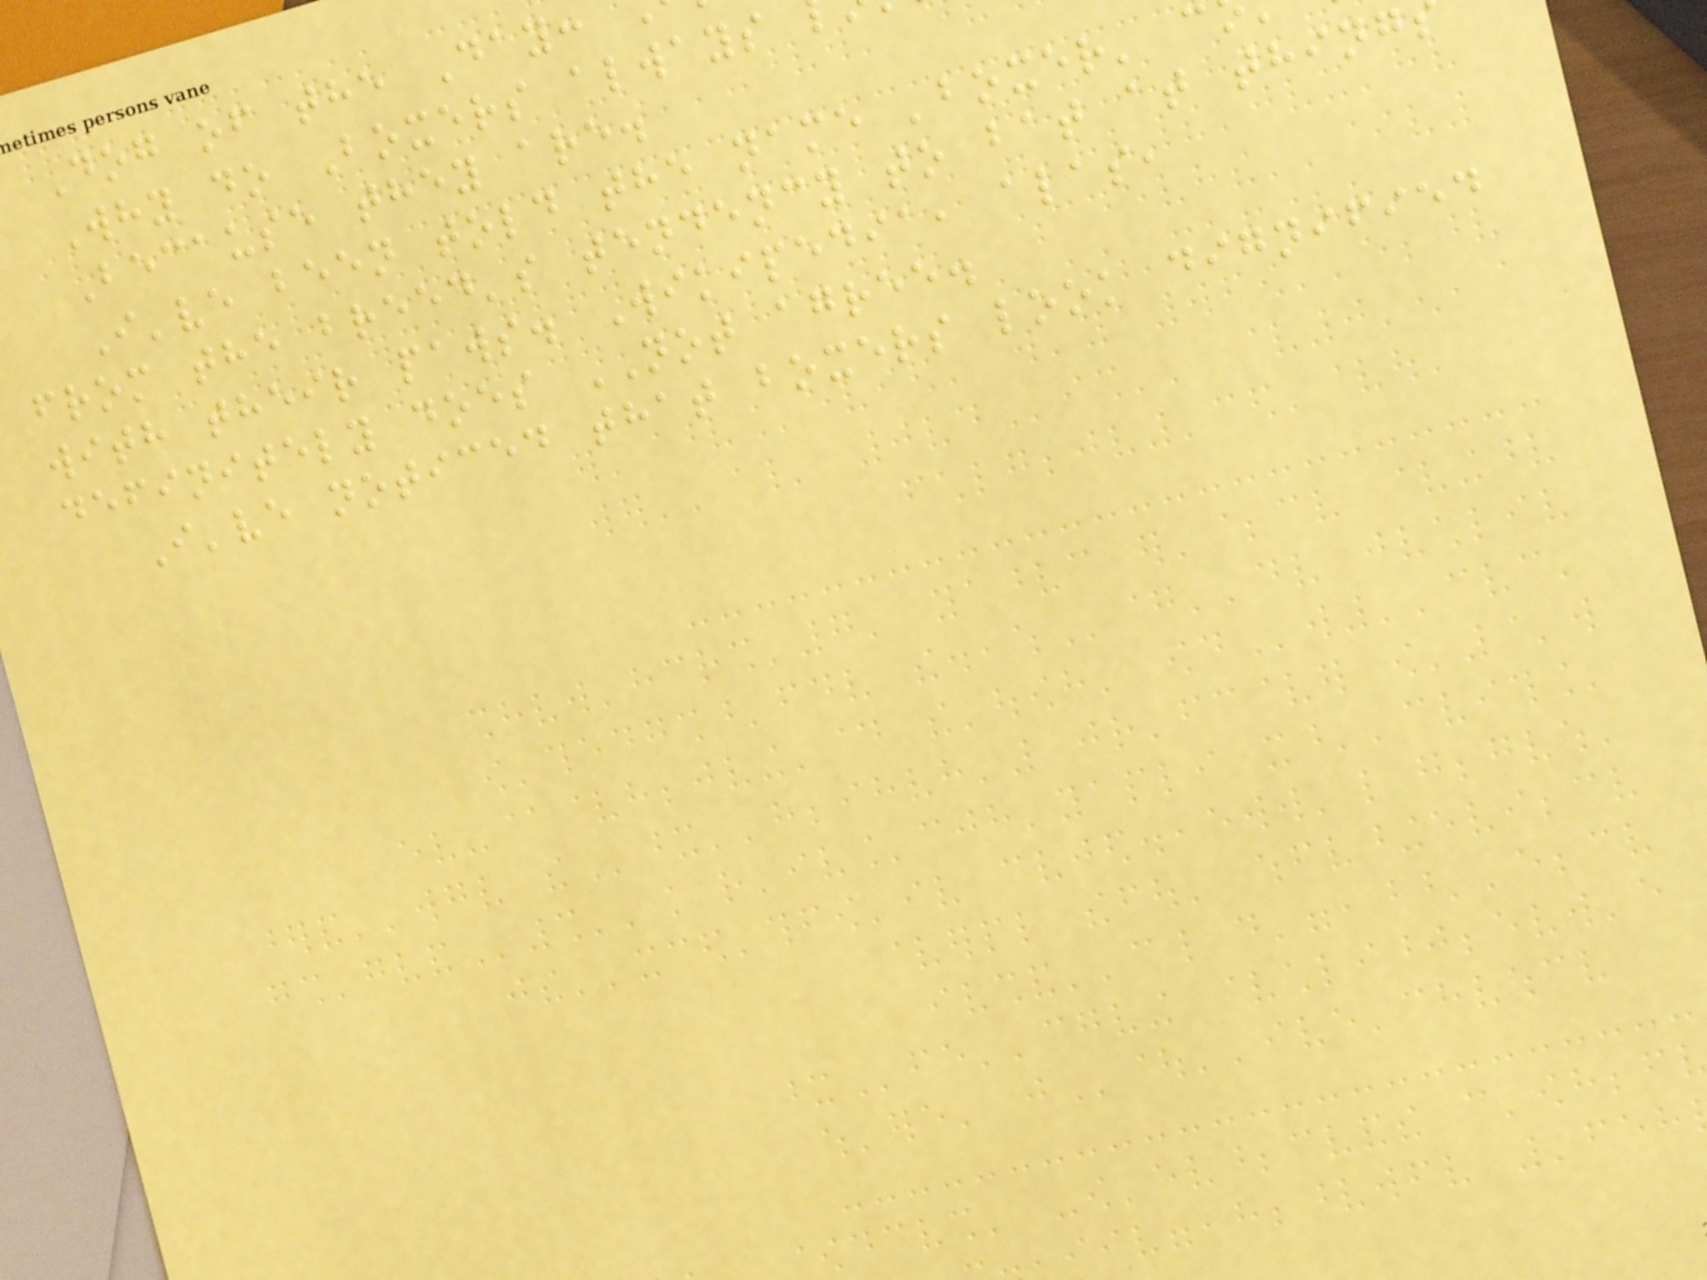Dog of the Day:
Why do Boxers always
Because they are.
I've been told the name 'boxer' c
from the breed's tendency to bat at thing
with their paws. Wikipedia, alas,
definitely does NOT agree.
I've noticed that boxers look dignified
